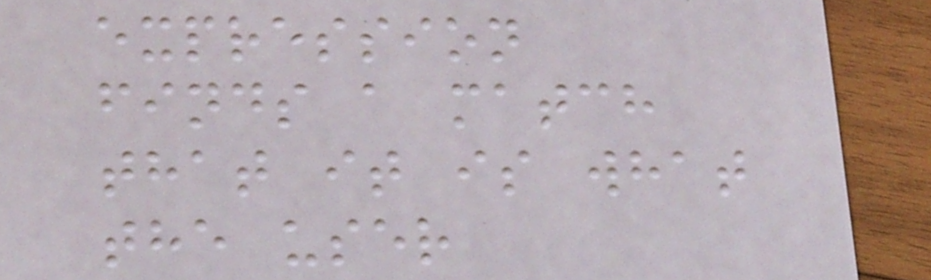expression
finds a match
that it is what
the user
